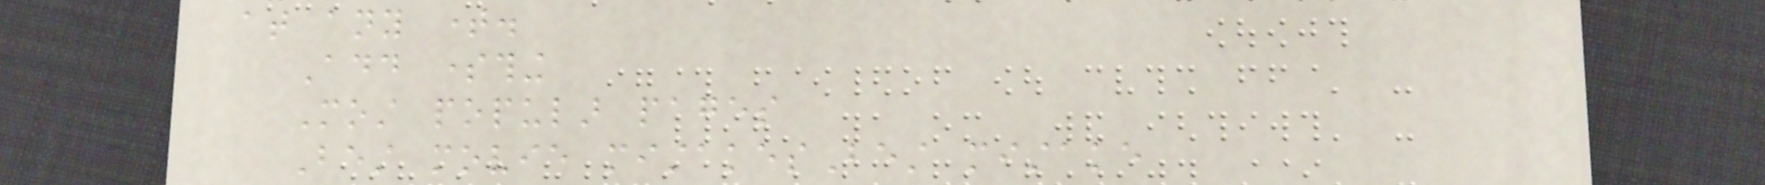at any time.
Add something
Most popular pages
Best movie mistakesBest mistake
